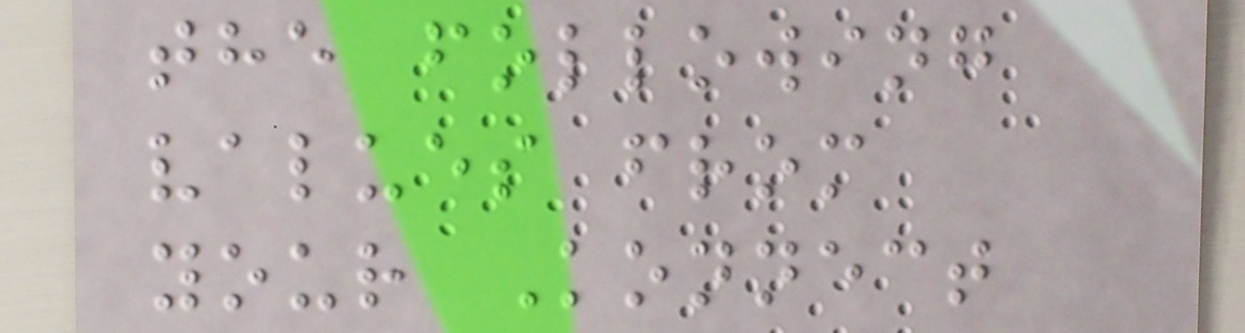the following
values from
your Konnect
